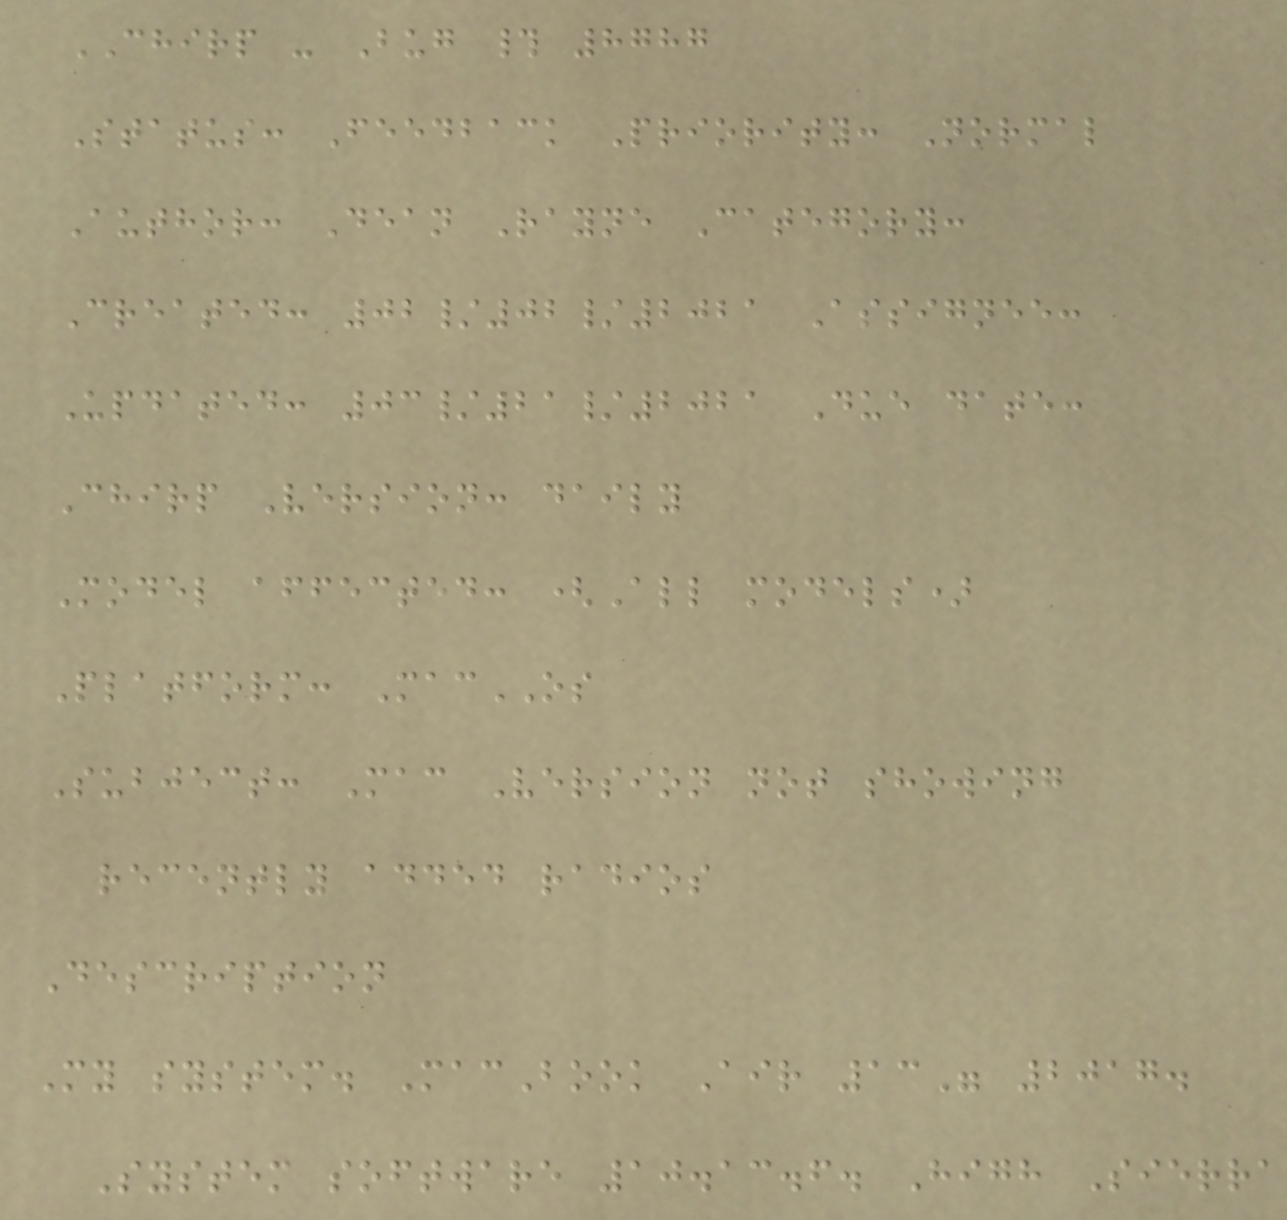CHIRP - Bug # 8787
Status: Feedback Priority: Normal
Author: Dean Rayne Category:
Created: 02/02/2021 Assignee:
Updated: 03/21/2021 Due date:
Chirp Version: daily
Model affected: (All models)
Platform: MacOS
Subject: Mac Version not showing
recently added radios
Description
My system. MacBook Air 13" 2017.
System software 10.13.6. High Sierra
